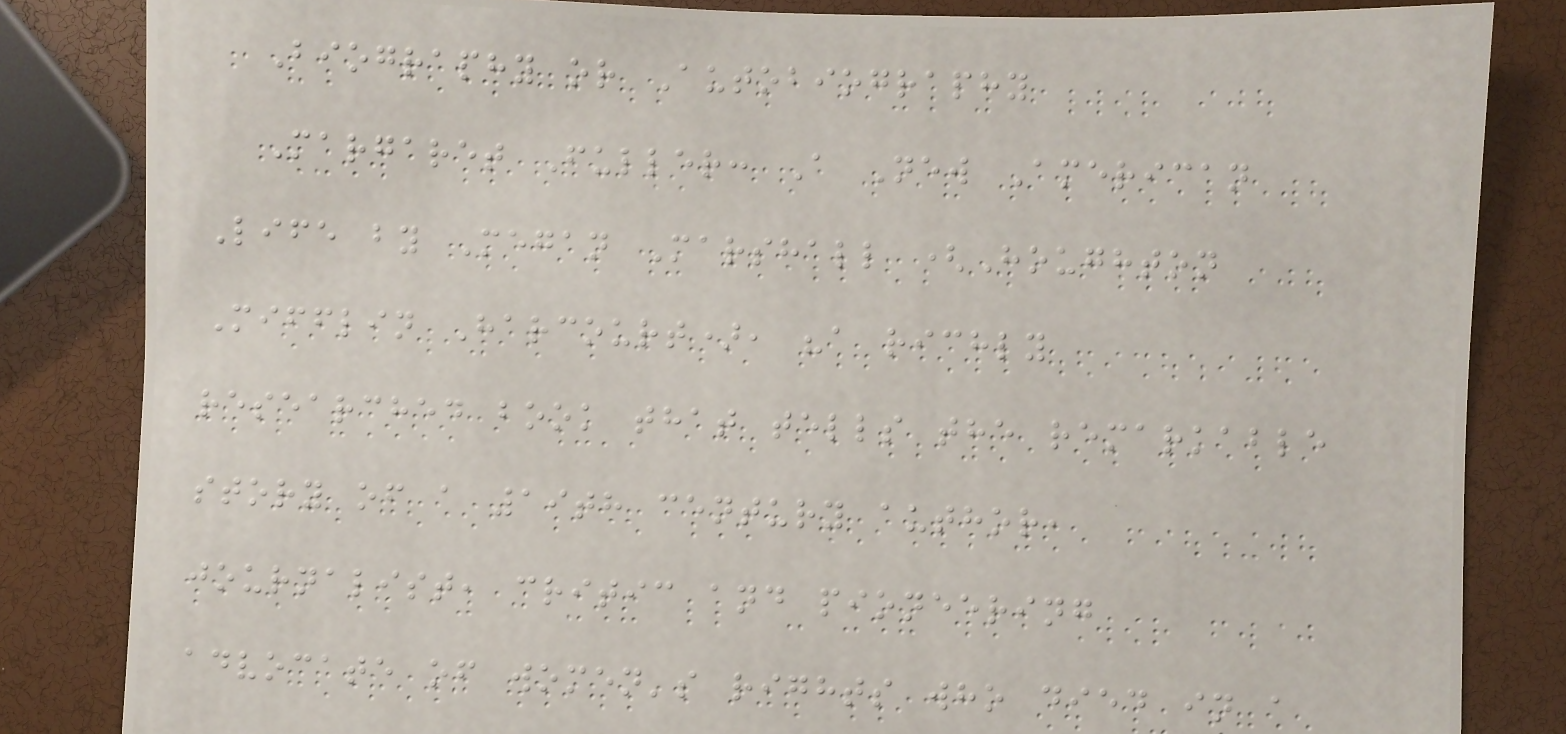Biography or Autobiography
Margaret Fuller: A New American
Life by Megan Marshall (Houghton
Mifflin Harcourt), "a richly
researched book that tells the remarkable
story of a 19th century author,
journalist, critic and pioneering
advocate of women's rights who died in a
